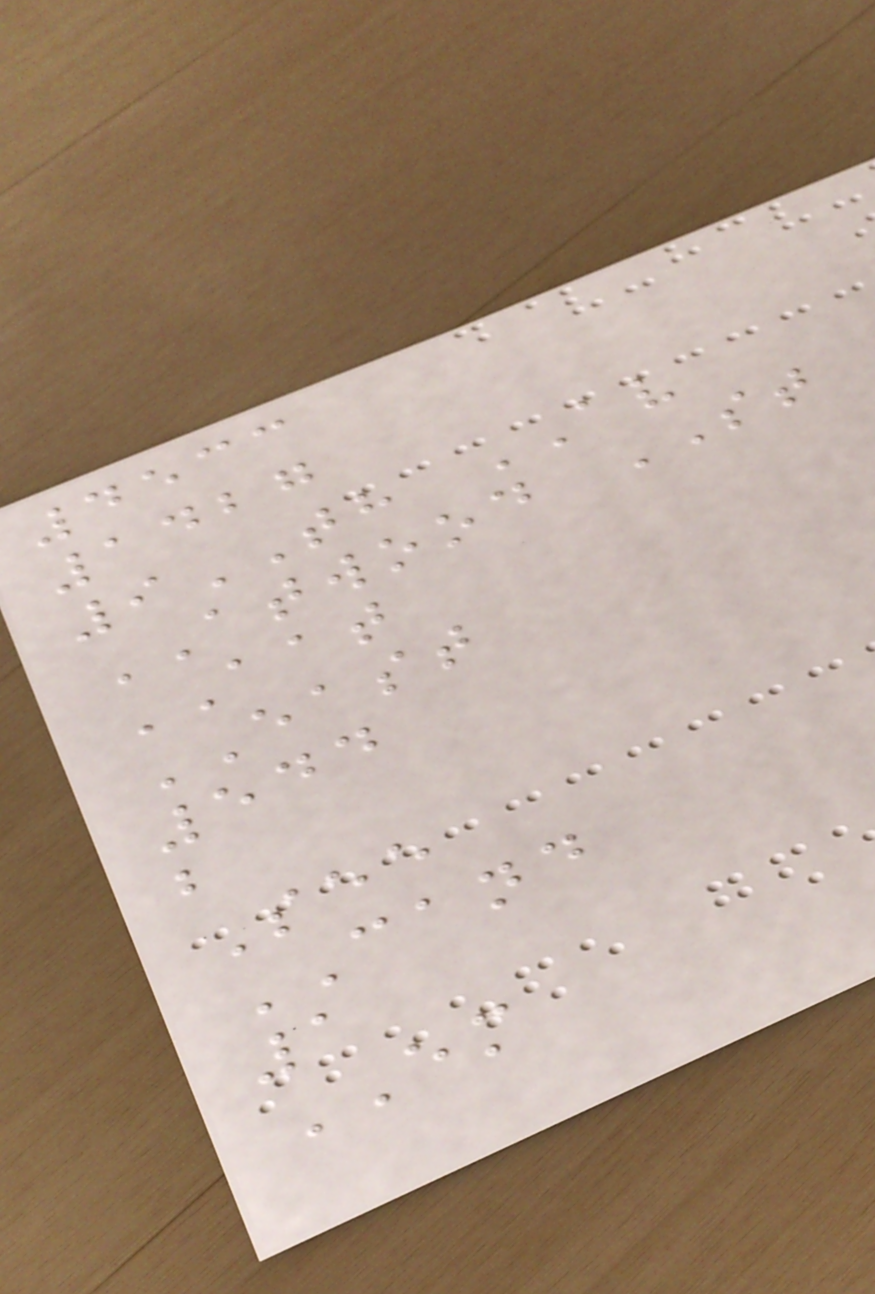4533
1427
9TH AV
ATWOOD ST
AAT
EAST
544
b
See
CAND
1
EM
